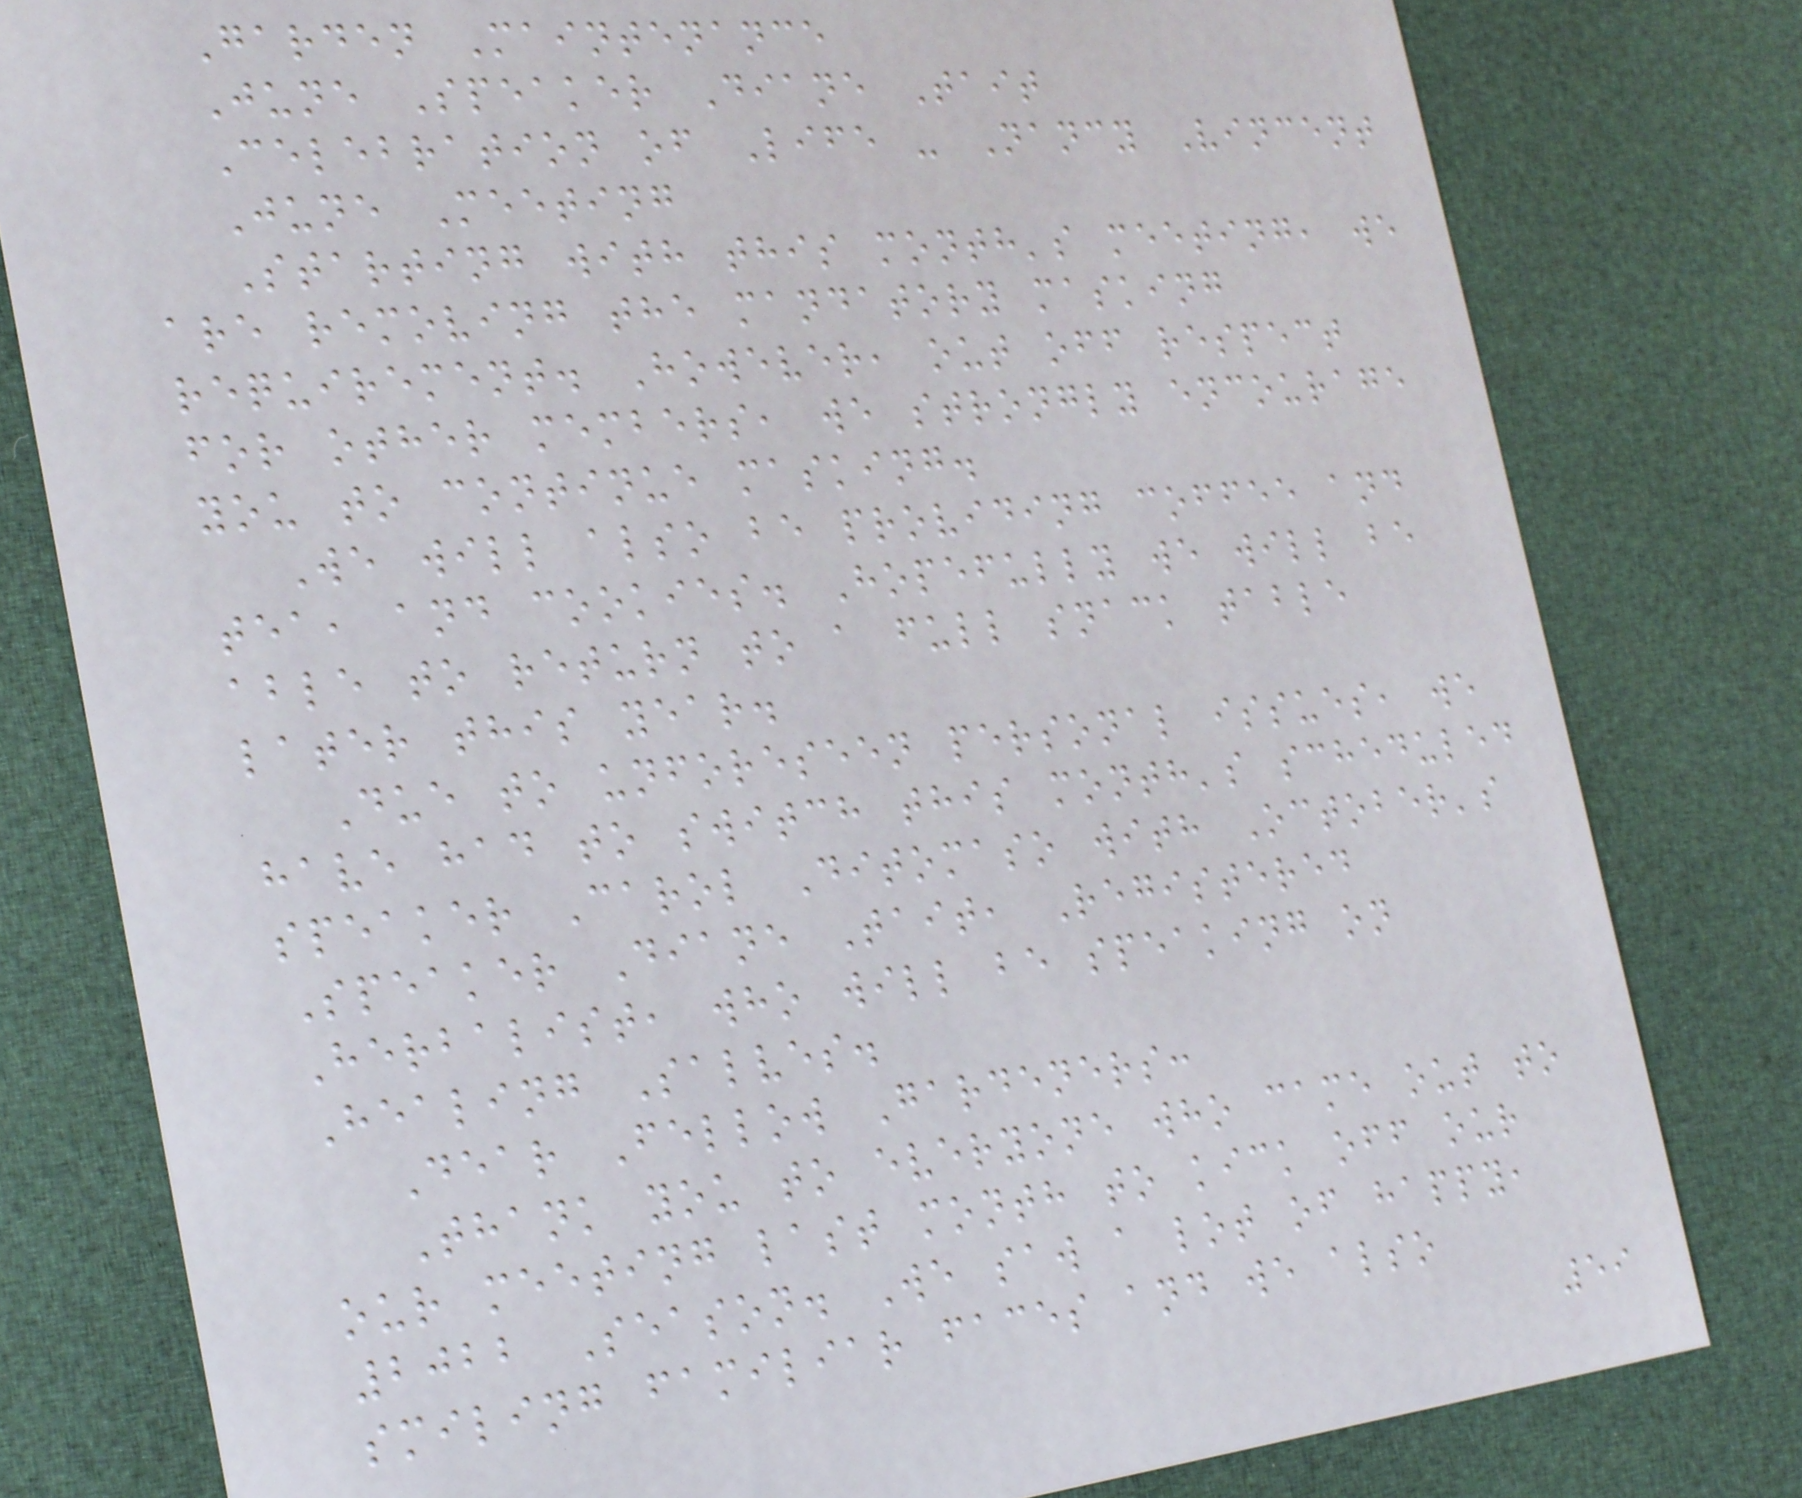Garden Maintenance
June Speaker Diane Tait
Celebration of Life - Nancy Vincent
June Meeting
Starting with this month's meeting, we
are removing the mandatory masking
requirement. However, out off respect
for other members, we strongly encourage
you to continue masking.
We will also be providing coffee and
tea, and cookies. Hopefully we will be
able to return to a full snack table
later this year.
Due to unforeseen personal issues, we
have had to switch this month's scheduled
speaker Carol Ditomaso with October's
Speaker Diane Tait, Registered
Herbalist, who will be speaking on
Healing Salves.
Dear Fellow Gardeners:
Thank you to everyone who came out to
our meeting last month to kick off our
2022 Season. We saw a lot of happy,
smiling familiar faces and we also
59
